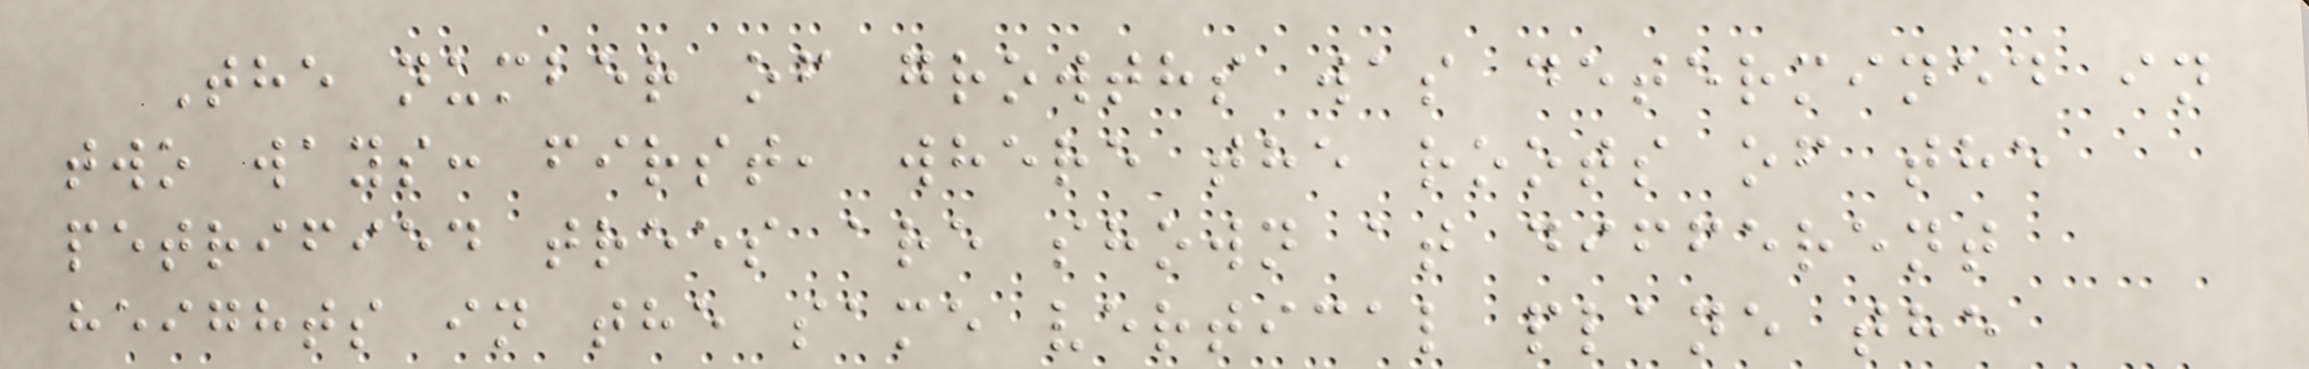The number of growths was determined in
two ways: first, where the roots of the
petrified trees are shown at different
heights in the same vertical plane the
